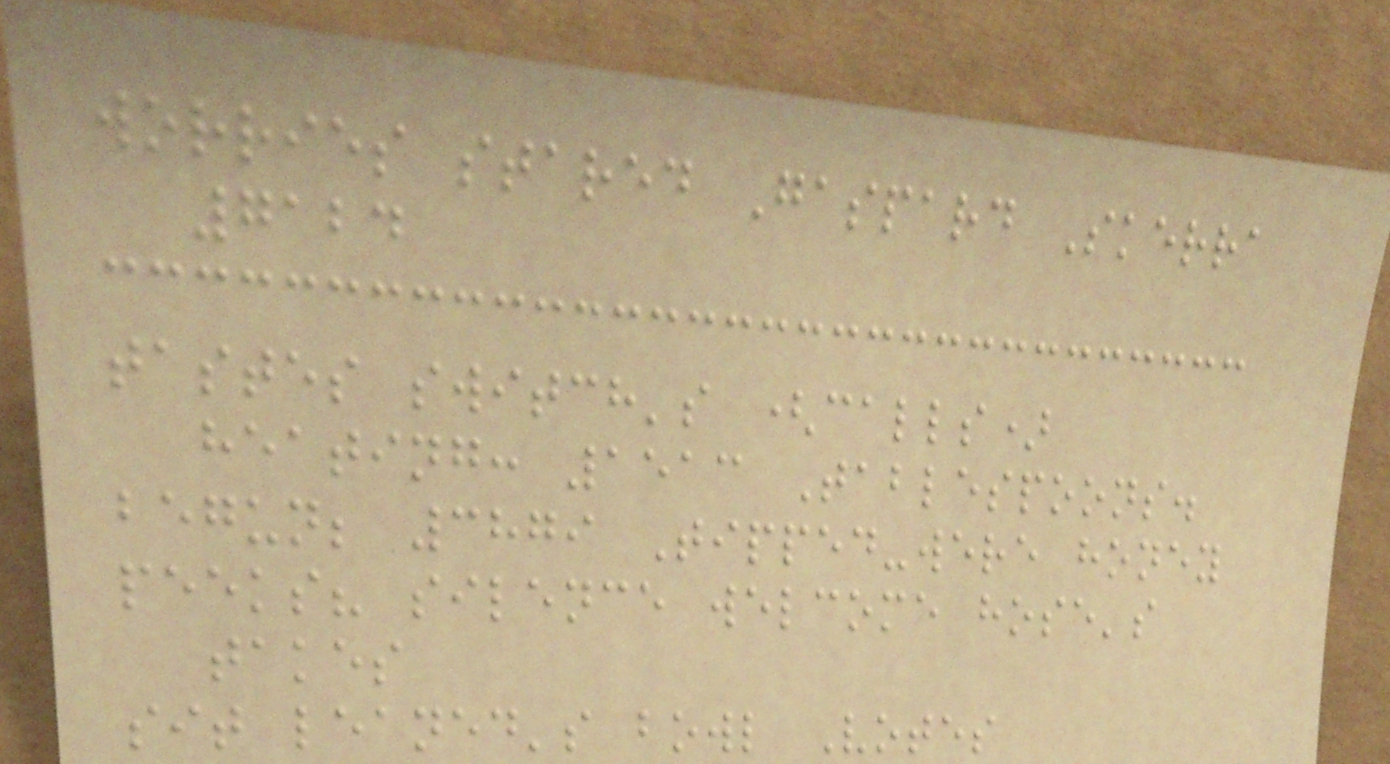worries stared Gaspard Skerra
7124
tastes switch's (calls)
heating: 1513 Tablespoons.
begun; 3879 Tipped-were honey
peeks? silence welcome hose's
takes
sit leaned's bowl Votes
